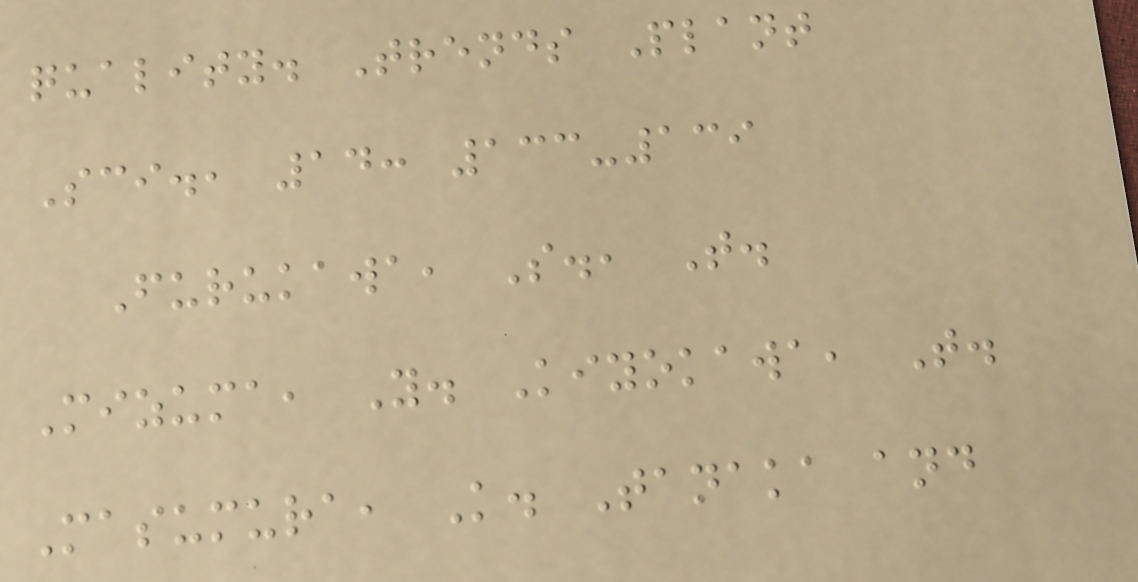quality. Trends Plant
Sci., 14: 133-139
Furukawa, S., T.
Mizuma, Y. Kiyokawa, T.
Masumura, K. Tanaka and
